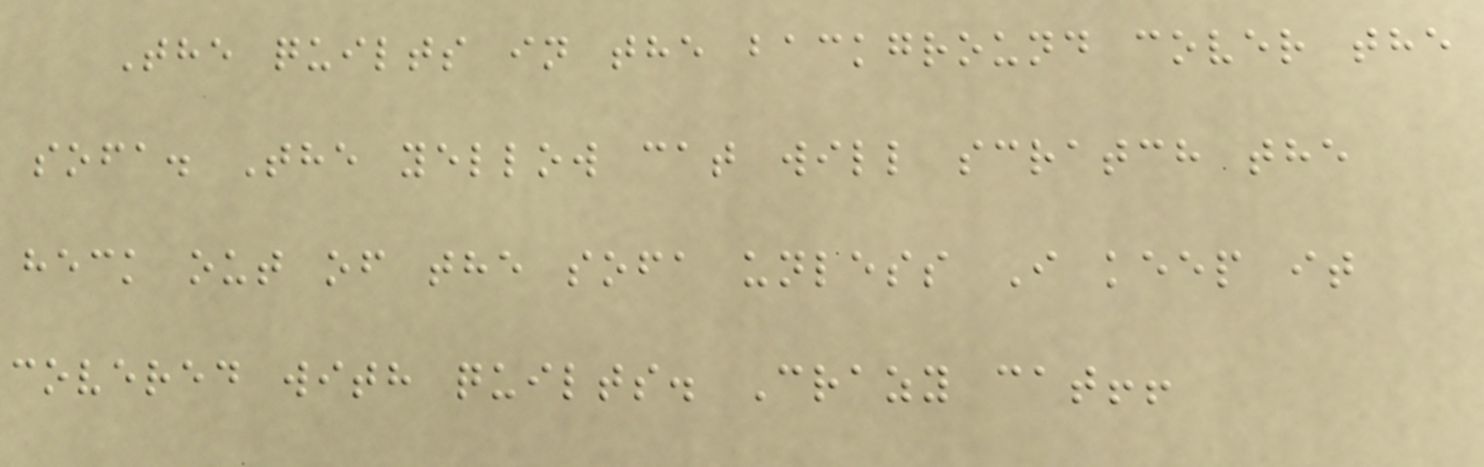The quilts in the background cover the
sofa. The yellow cat will scratch the
heck out of the sofa unless I keep it
covered with quilts. Crazy cat!!
